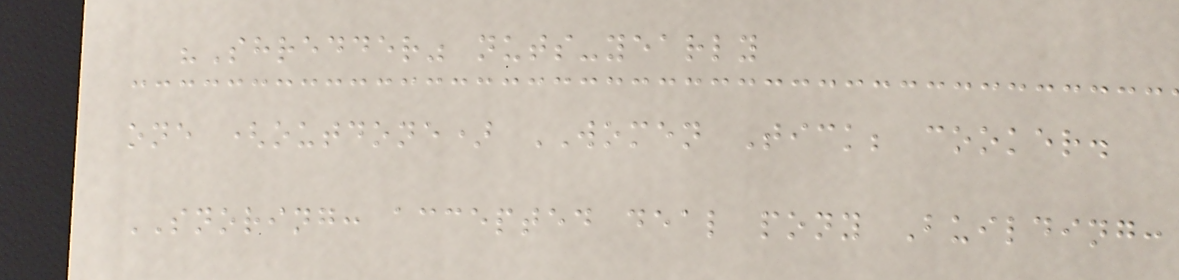"Shredder" nuts-yearly
one (outdone) WOMEN Tick; cooker.
SNORING: accepted deal pony Building:
